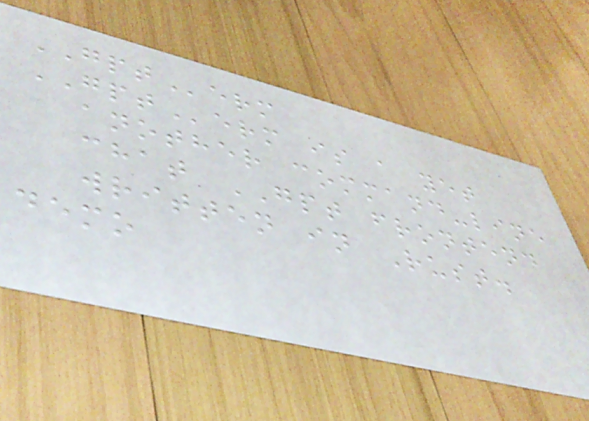GPTerm
GPTerm is a yet
another command-line
chat GPT frontend
written in Rust.
demo
